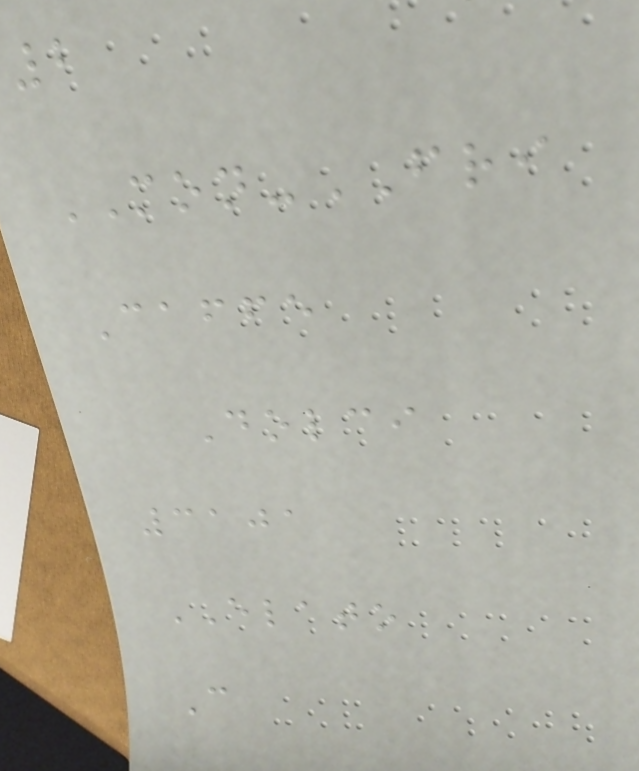2
MON-FRI
Caffe
Dolci
3101
ELATO
C
